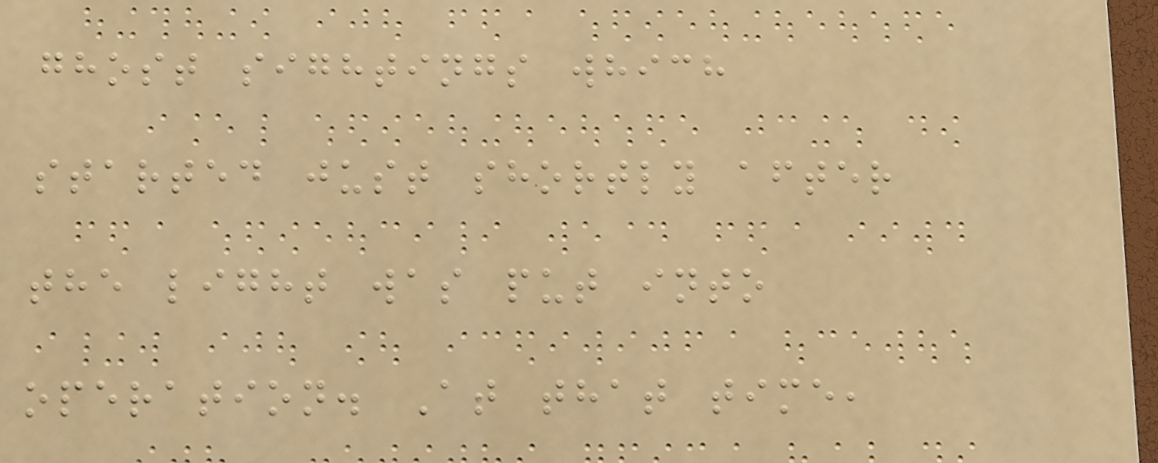ghost sightings which
started just shortly after
the light was put into
operation. At that time,
